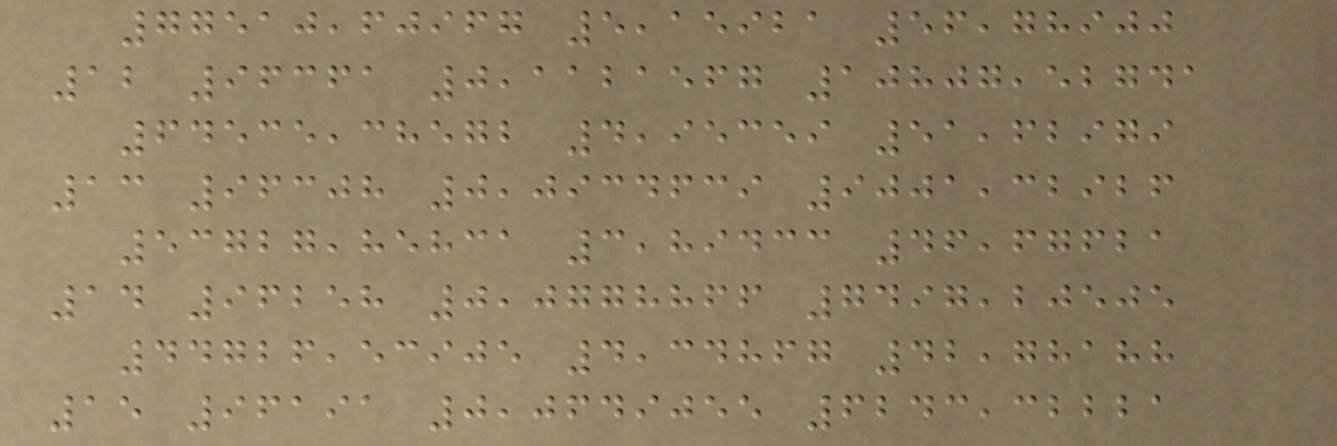77510,60967 5,15921 56,78900
12 96361 0,1121567 10807,52741
64535,38572 4,95359 51,62979
13 96308 0,0934639 9001,32926
53727,85831 3,89433 46,67621
14 96258 0,0778866 7497,20505
44726,53905 4,34867 42,78188
15 96191 0,0649055 6243,32221
